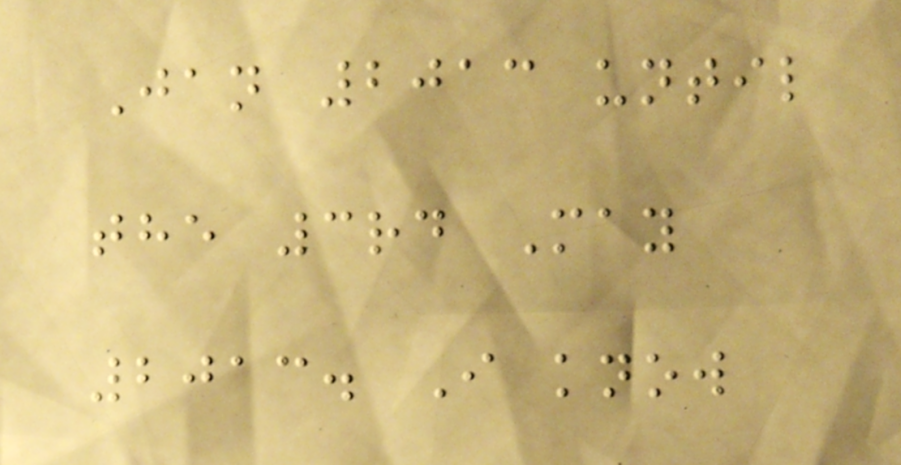Jan 2013 until
the 3rd May
2013. I know
